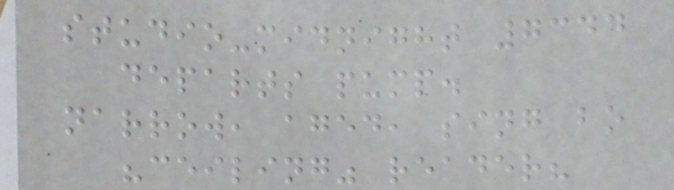studio-midnight 7344
departs pump.
narrow, aged, sing bo
"ceiling" reader?
